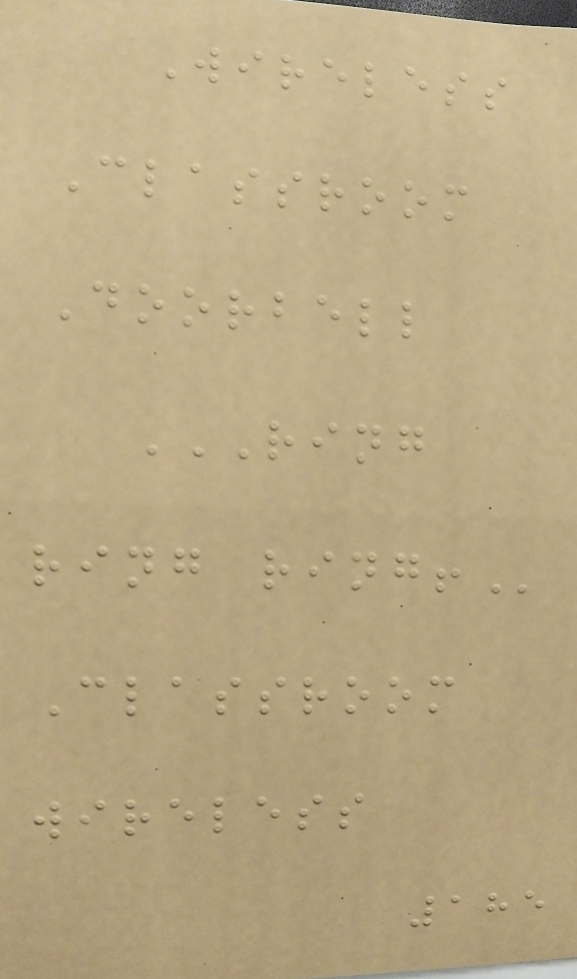Wireless
Classroom
Doorbell
RING
RING RING!
Classroom
wireless
185
